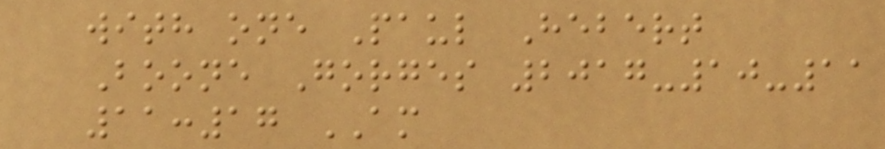with one Paul Hebert
Boone Gorges 2017-10-11
11:17 AM
